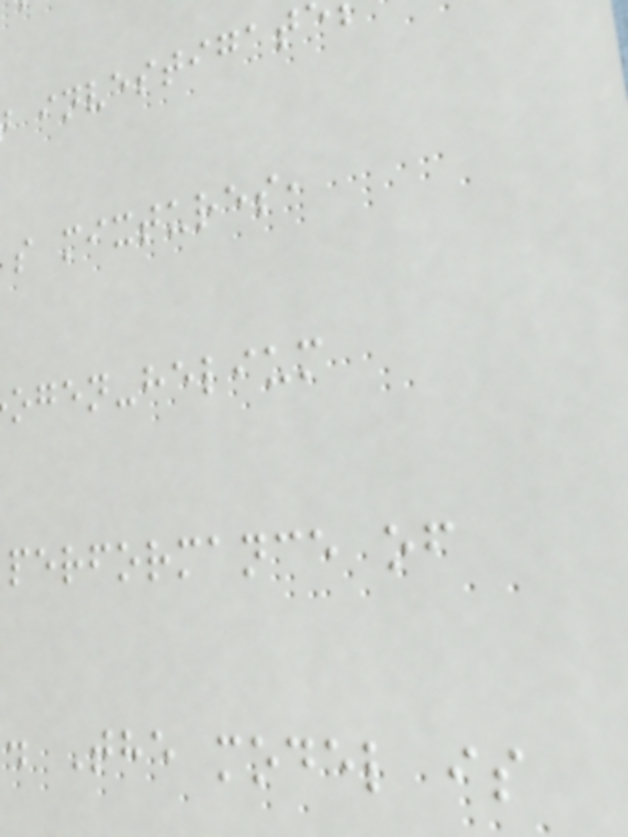investigat
s mixtures,
ogen-helium
performance of
. The model is
